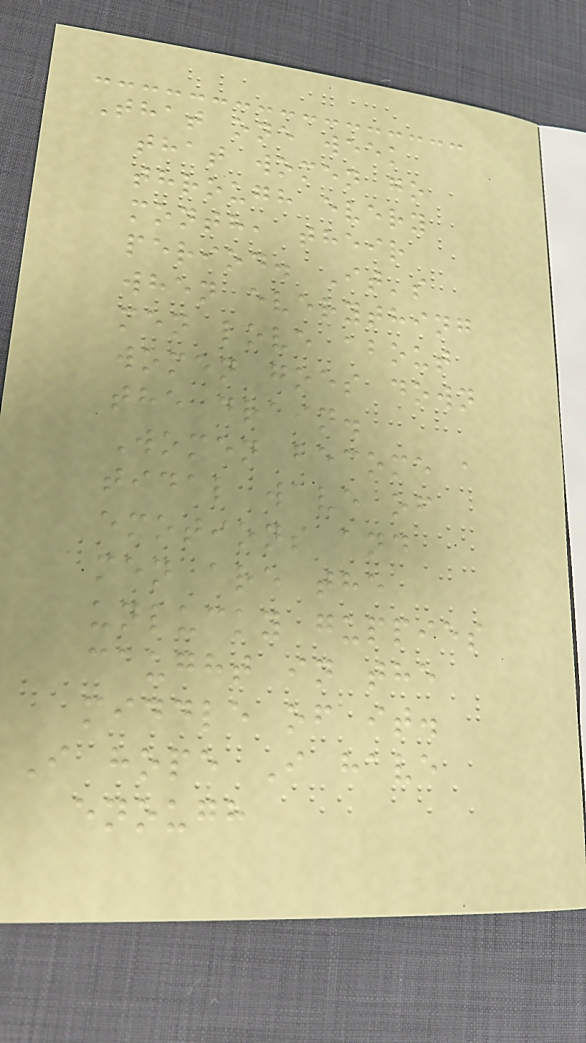That one week
that women go
through every
month, their
period. It's
when everything
men love about
women goes down
the drain.
Women become a
tidal wave of
emotions and
men are the
unlucky guppies
caught in the
middle of it.
I hope I have
enough
